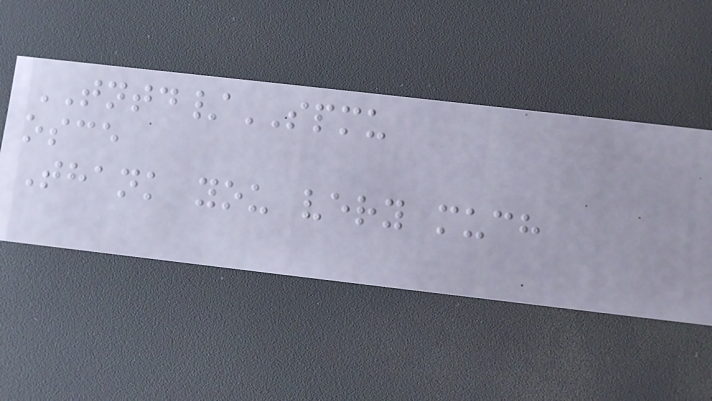TNTD/SPMU
osce
Thank you very much
